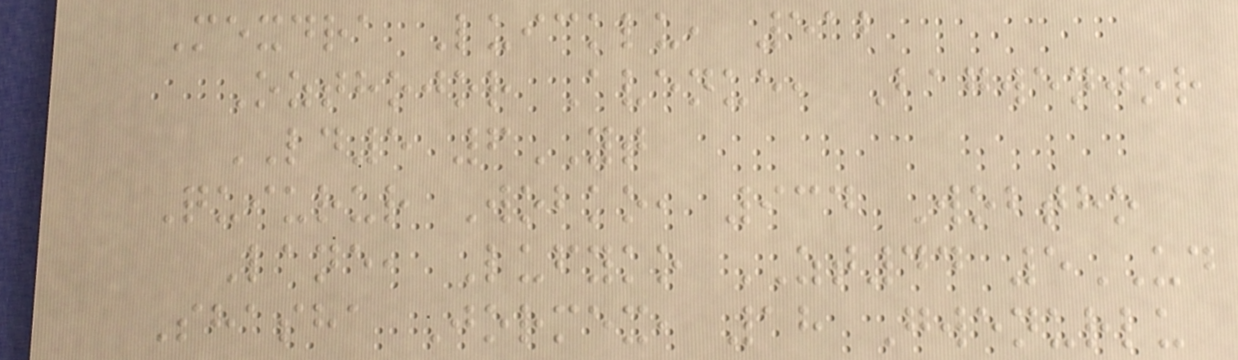Mexdra Luicklu, 512
Ozthojor Avenue, Bagwenjor
LD5 6YT
Quiurur Wobko, 934 Wobtho
Lane, Lufyko ZT44 5UD
Shasha Jormex, 18 Gwenurlu
